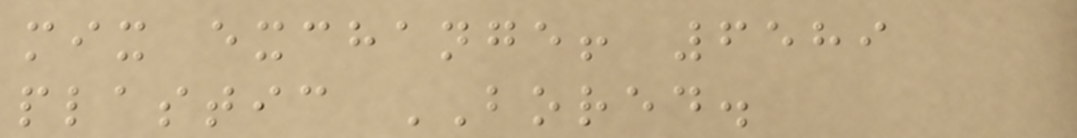mix exchange! 6589
plastic BORED.
